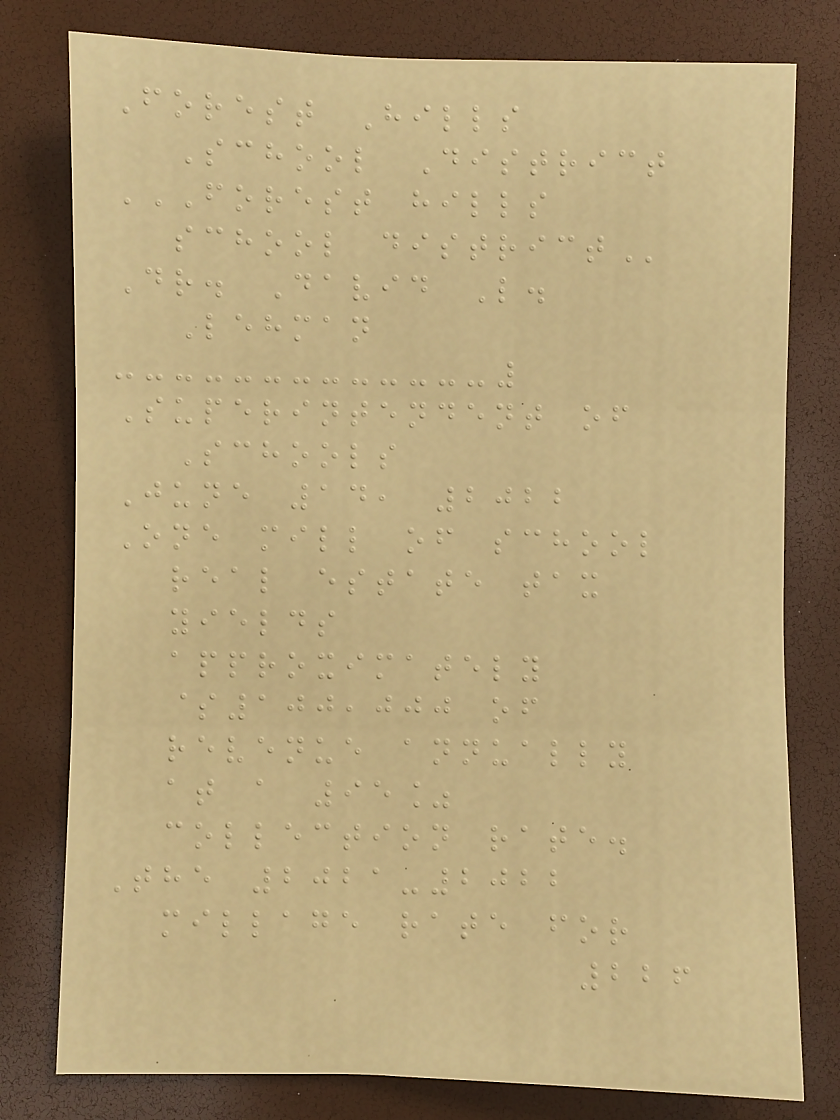Forest Hills
School District
FOREST HILLS
SCHOOL DISTRICT
Dr. David L.
Lehman
Superintendent of
Schools
June 14, 2022
One mill of school
real estate tax
yields
approximately
$100,000 of
revenue annually
at a 95%
collection rate.
The 2021-2022
millage rate for
226
